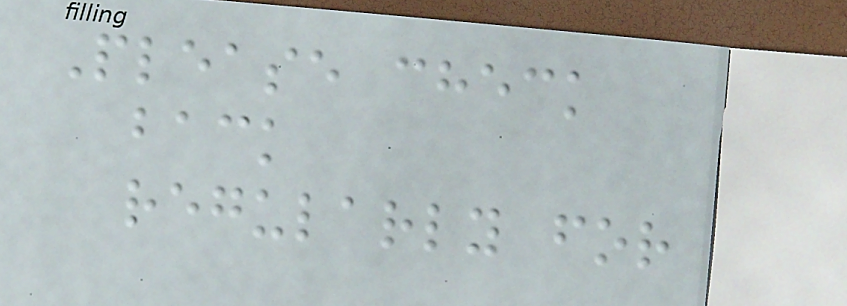Please check
back
regularly for
